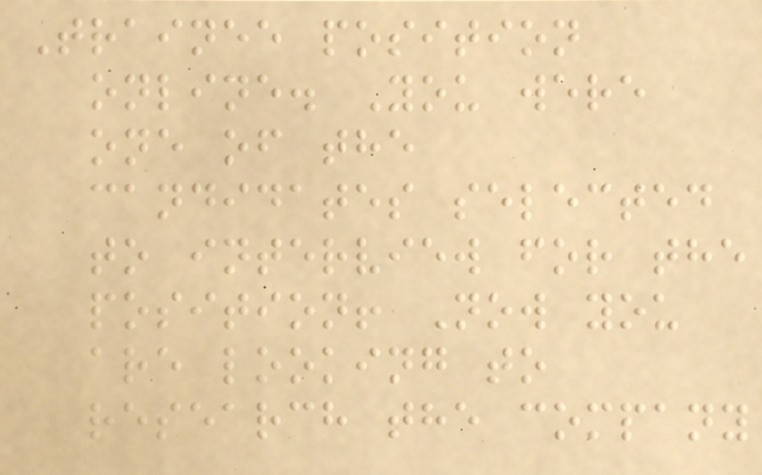Trainee position
online. You were
one of the
candidates selected
to interview for the
position! Now you
are looking to
research the company
